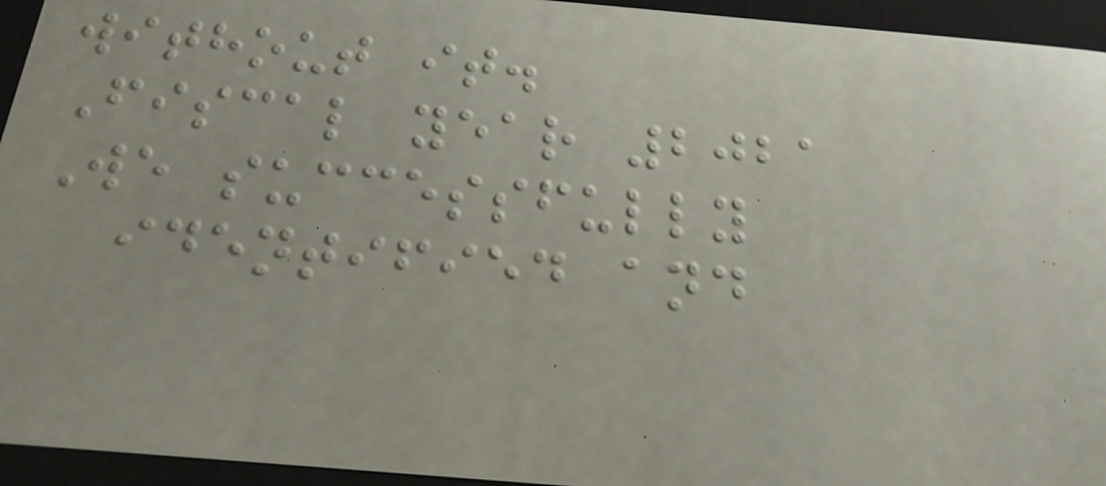without it.
Fiscal year 2021
We successfully
identified and
